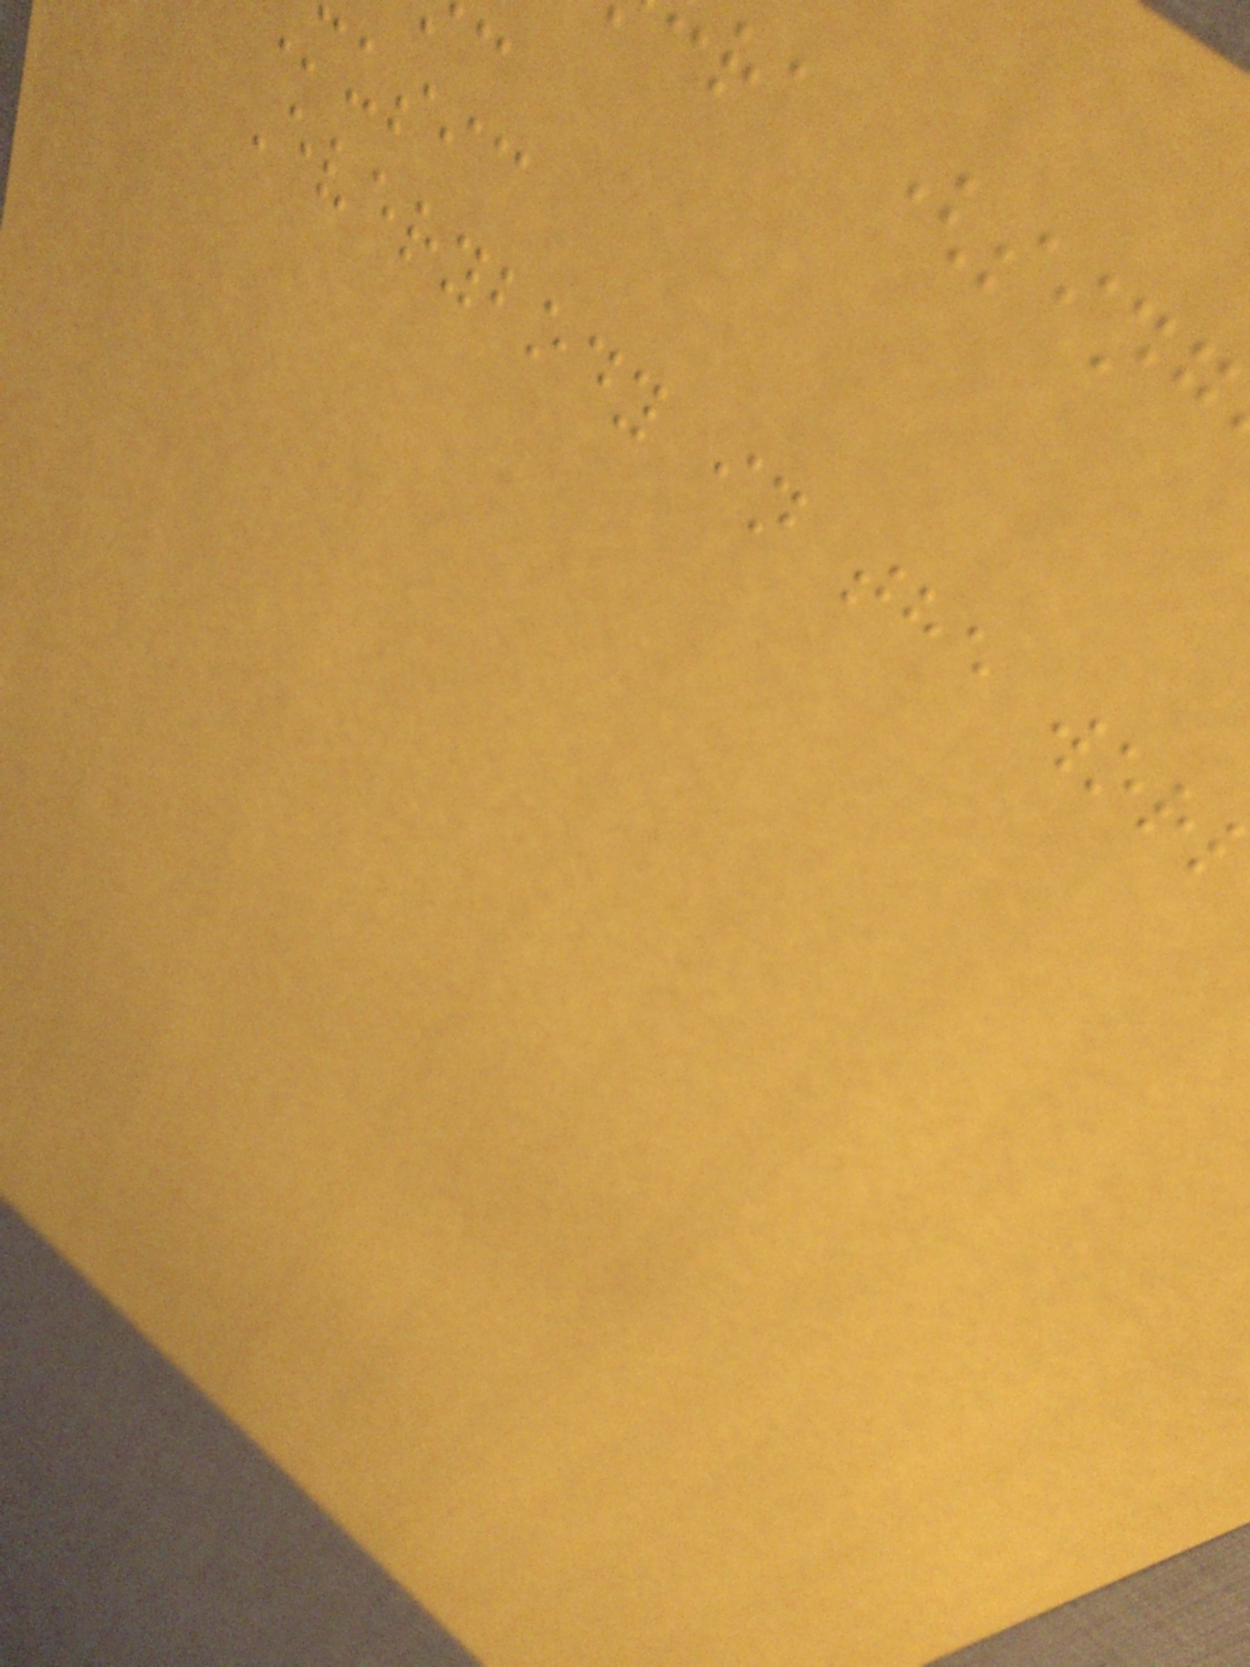ra (sing
music
Everybody in the wor
